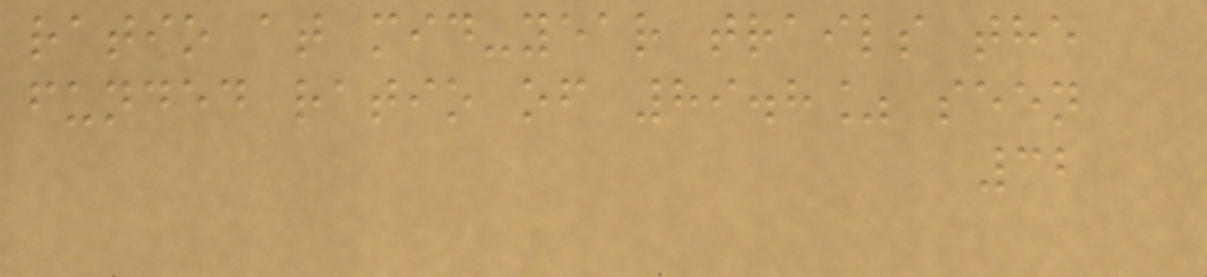ratio at mid-year trails the
funded ratio of 89.8% seen
32
